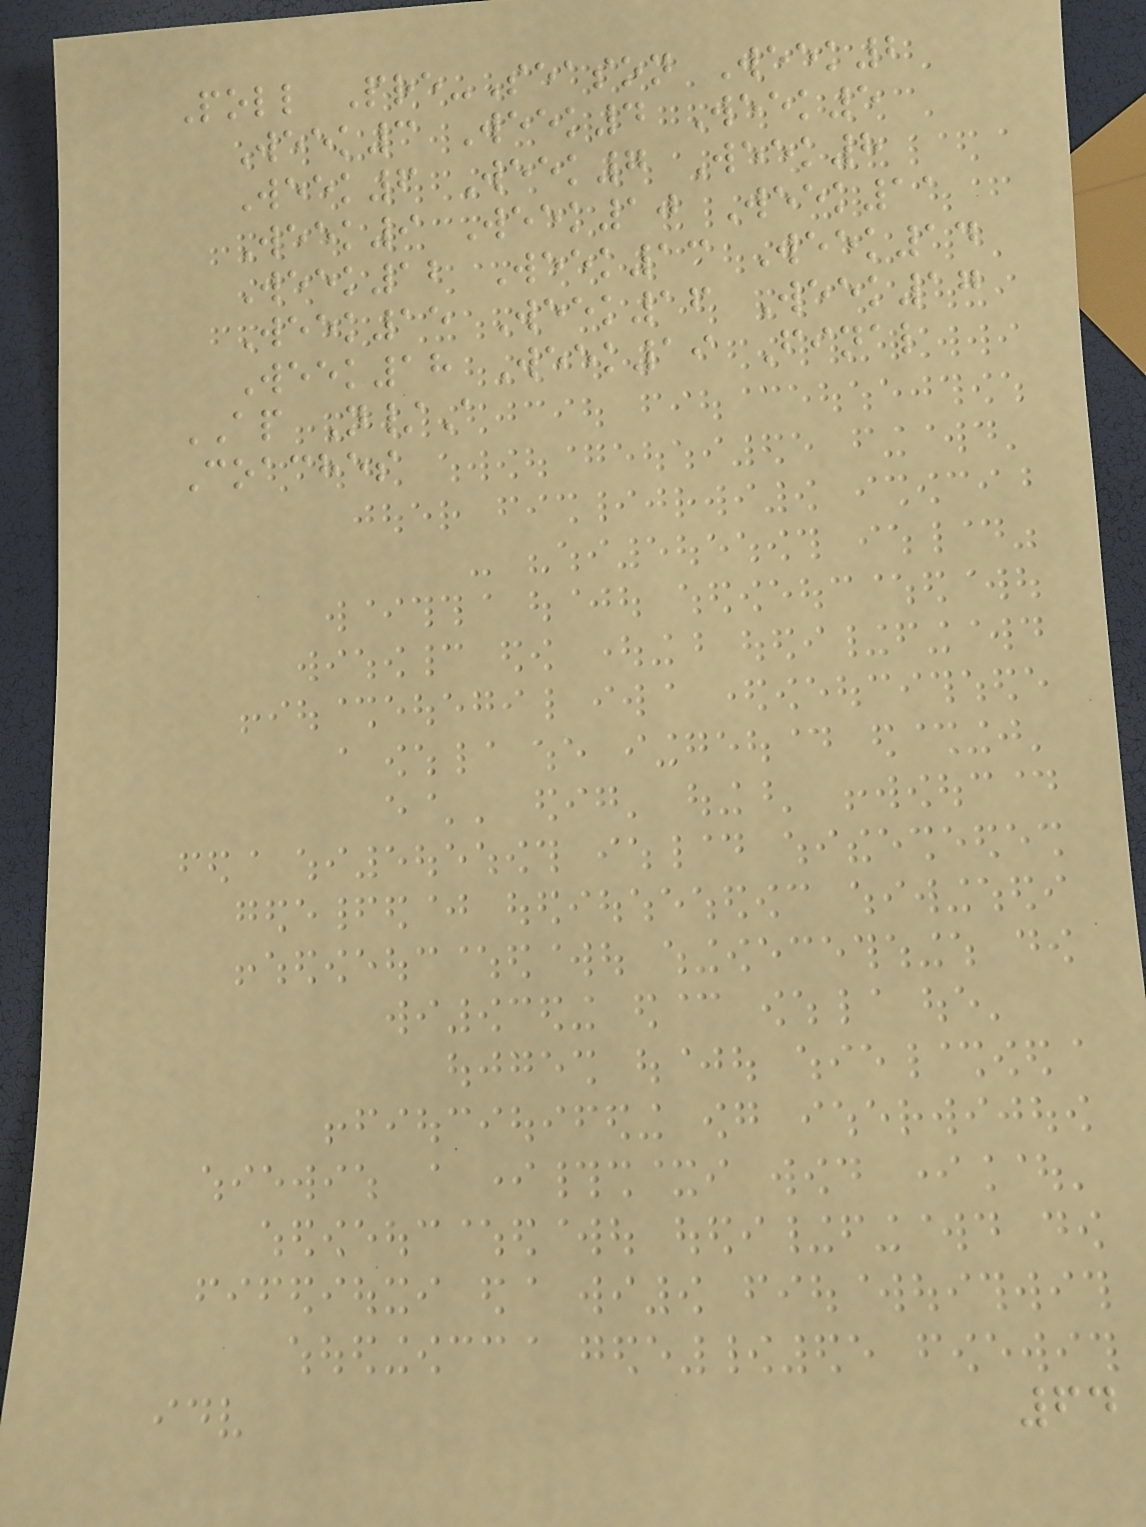Poll Pre-Season Week2
Week3 Week4 Week5
Week6 Week7 Week8
Week9 Week10 Week11
Week12 Week13 Week14
Week15 Week16 Week17
Week18 Week19 Final
AP N/A
Coaches
64
